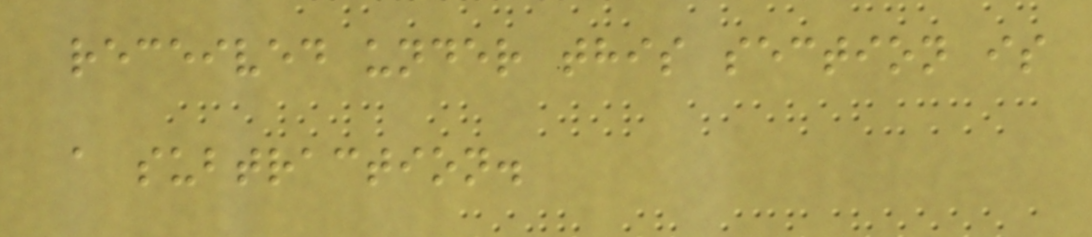received under this section is
a subtraction.
